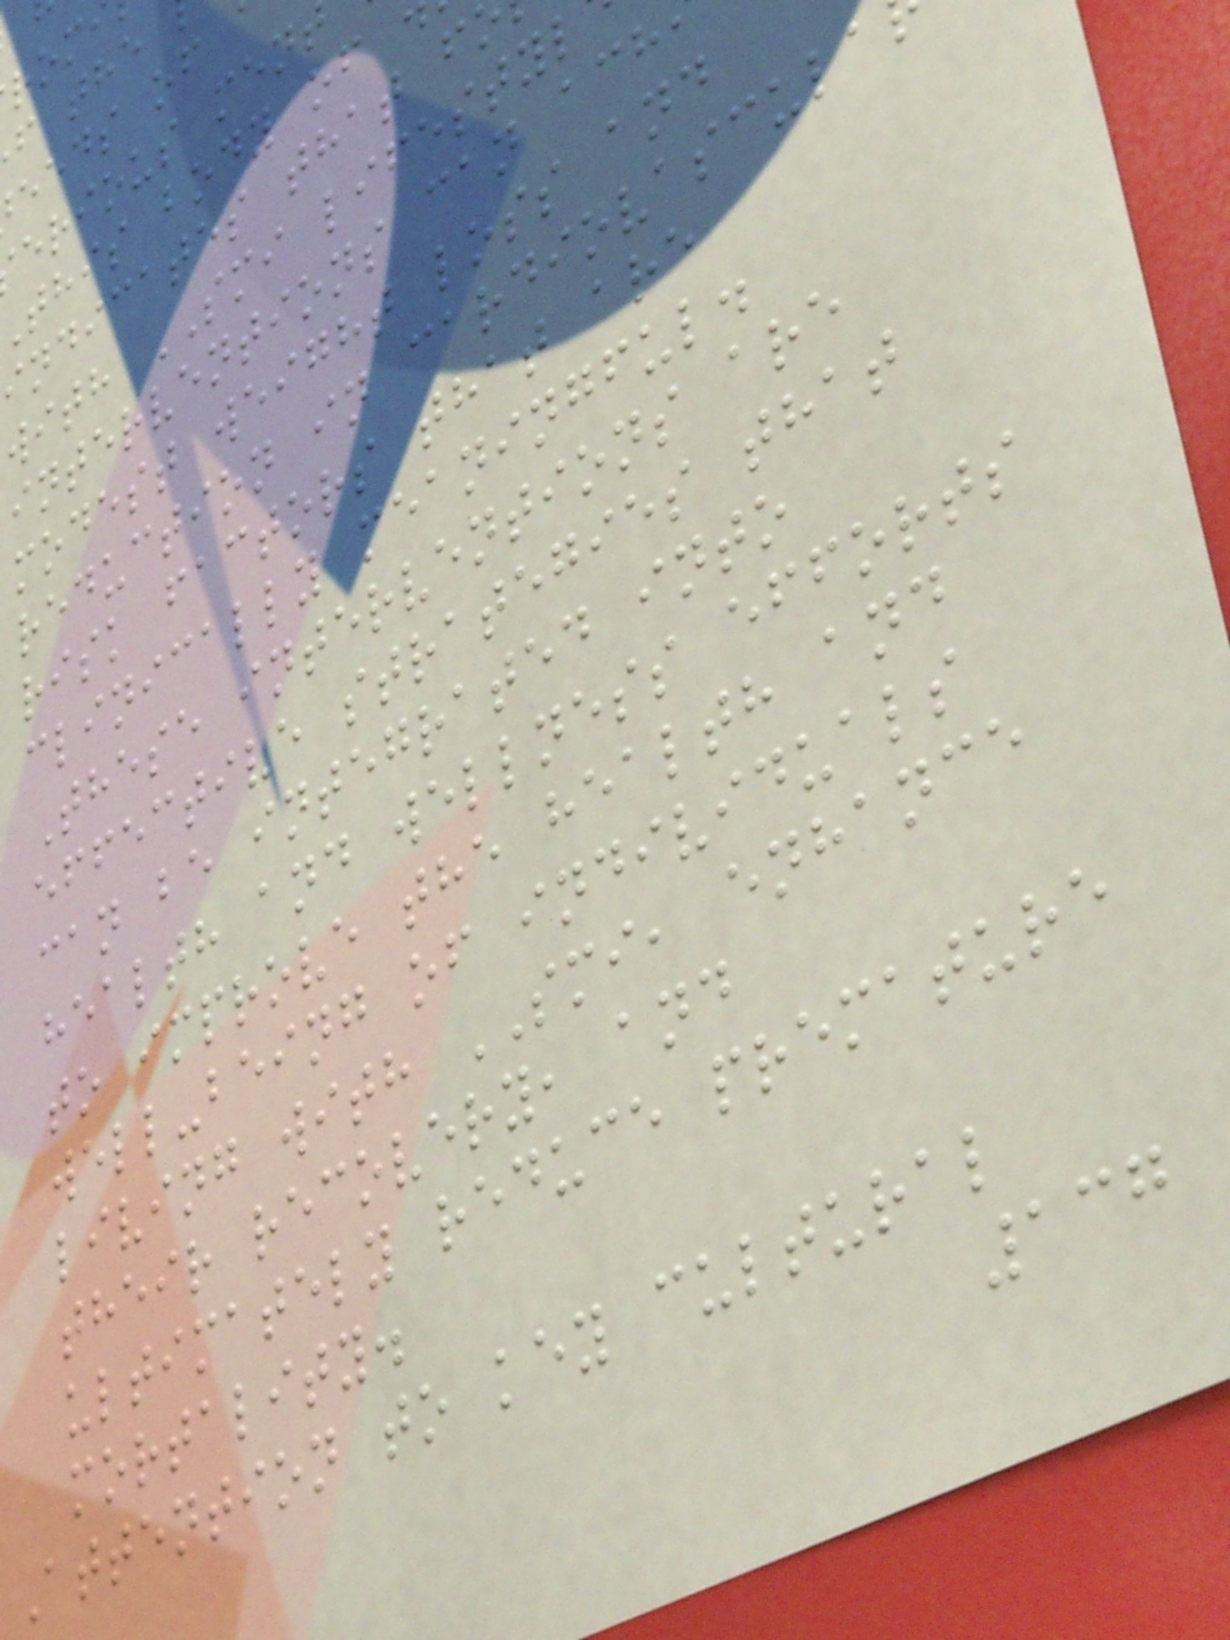eeds of
erious men
this body of
indicates that f
with SMI lifestyl
interventions can ach
modest weight loss and
reduction in cardiovascula
risk factors that are
clinically meaningful.
These interventions are
effective strategies that
can be integrated into
health and wellness efforts
to improve the health and
well-being of individuals
living with SMI, enhance
their recovery, and
ultimately reduce premature
mortality.
Attention to key cultural
137
